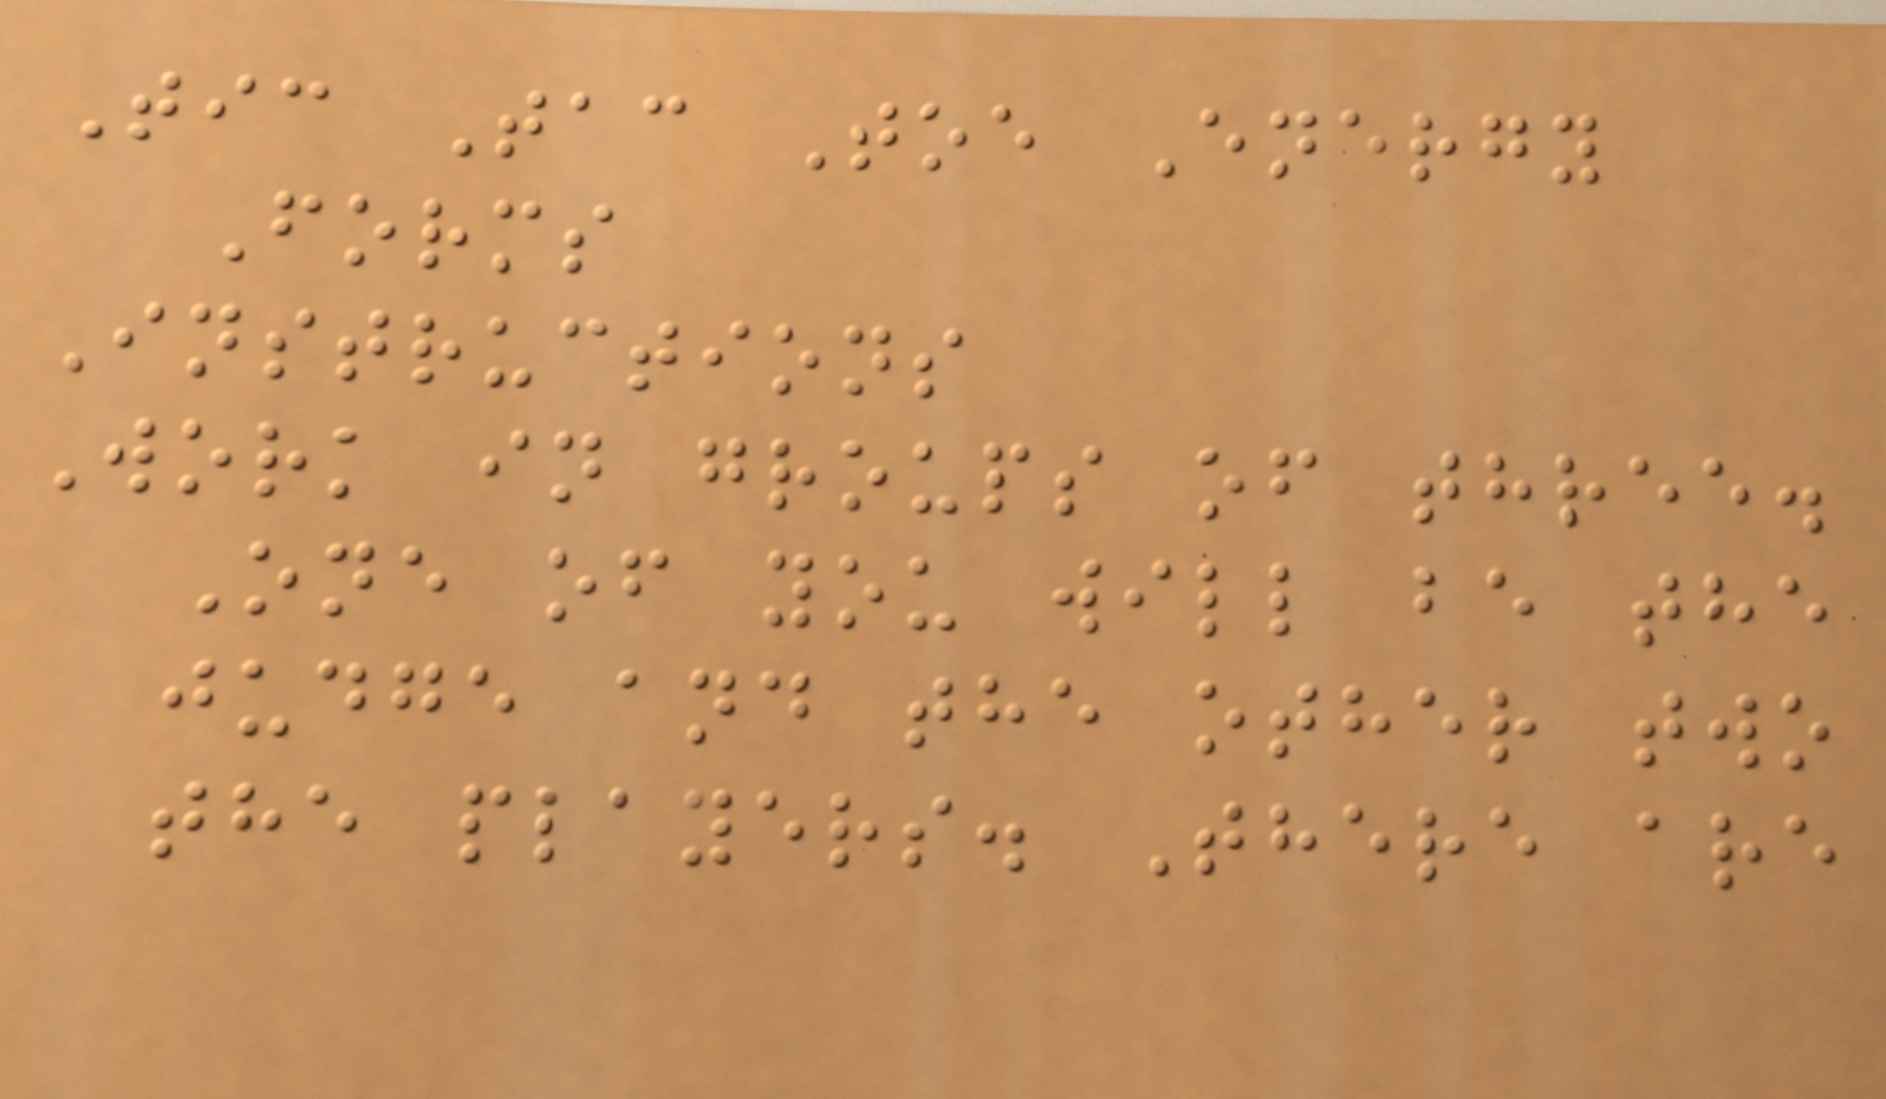Tic Tac Toe Energy
Forms
Instructions
Work in groups of three.
One of you will be the
judge and the other two
the players. There are
